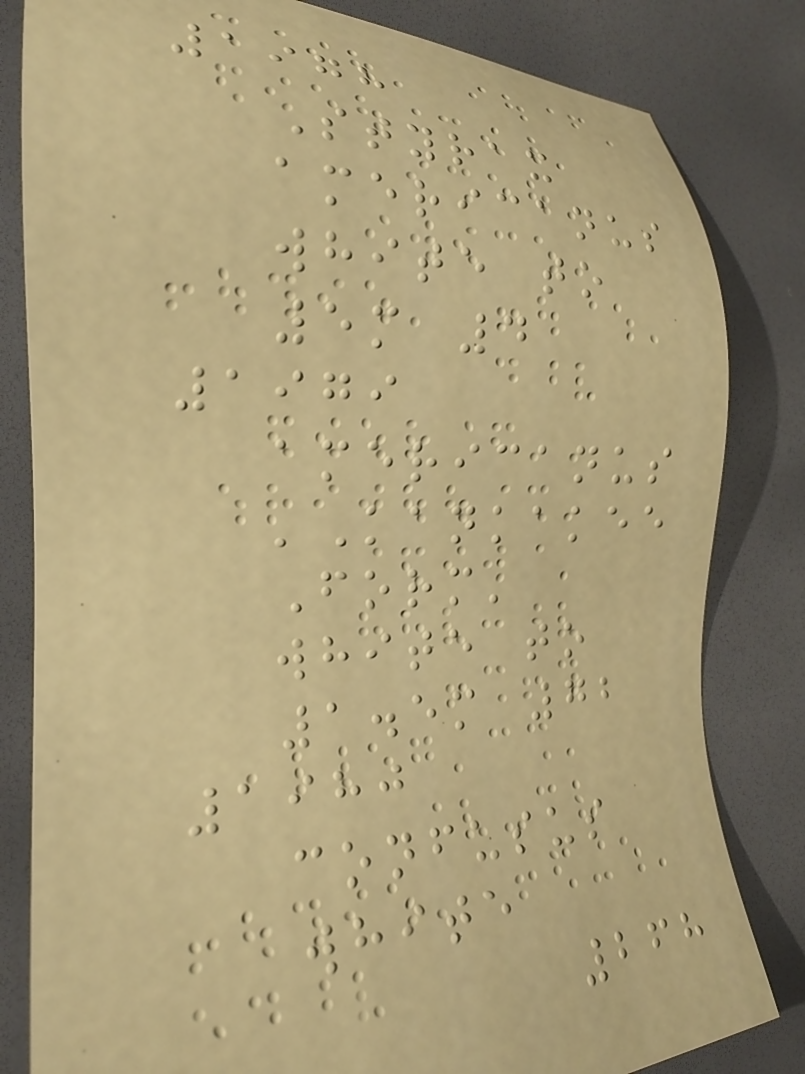1978
Styrax
americanus
white to
5m 4
1979
americanus
'Kankakee
Form'
white to
1.5m 72
1980
confusus
white
268
